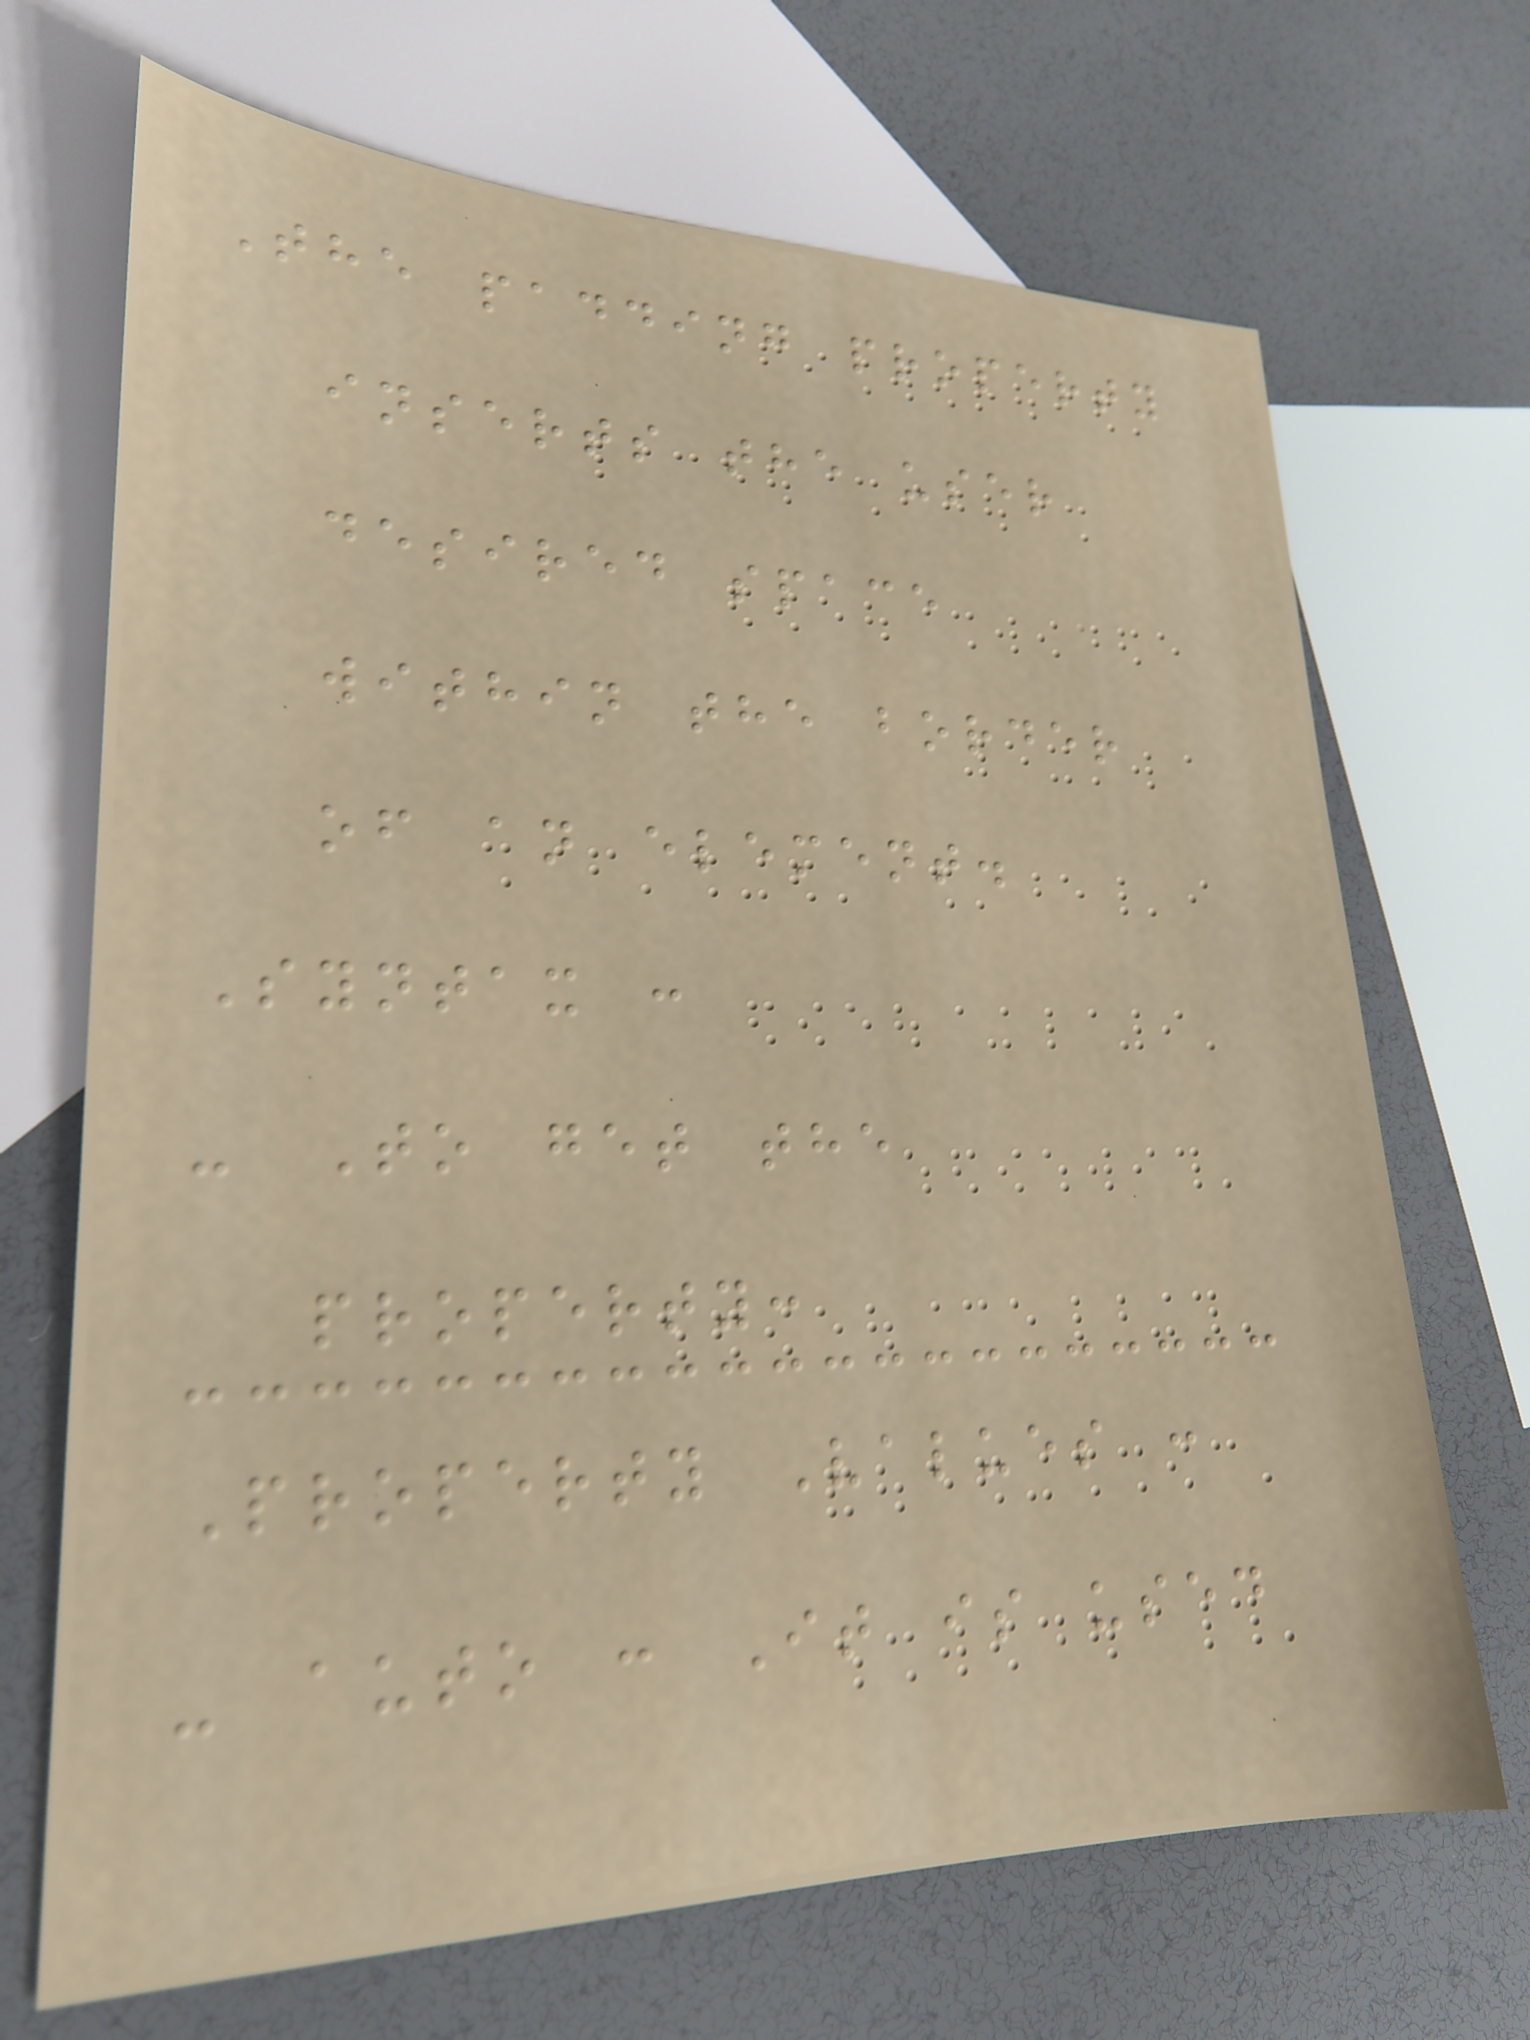The padding property
inserts the user
desired space
within the border
of an element.
Syntax :
- To get the
property:
Property Values :
- auto : It is used
